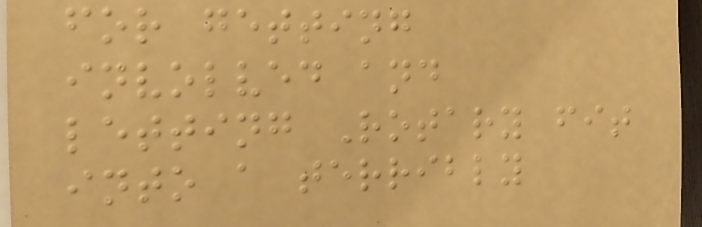for getting
involved and
letting Rotary fit
into a terribly
